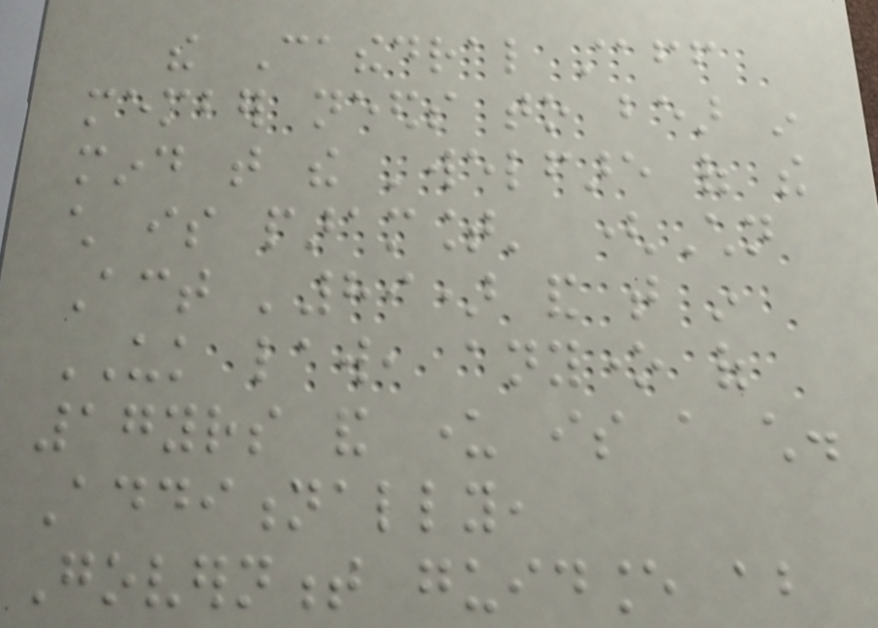the Cathedral staff
member needs to bear in
mind that the 'welfare of the
child is paramount' (Children
Act '89) and that in
UK law, anyone of
17yrs and under is a child.
Additionally,
Government guidance about
